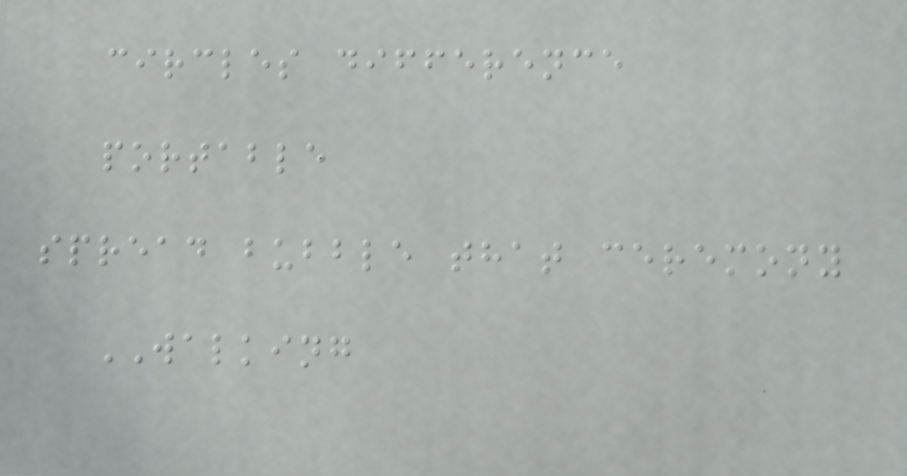circles difference
portable
spread bubble that ceremony
WALKING
